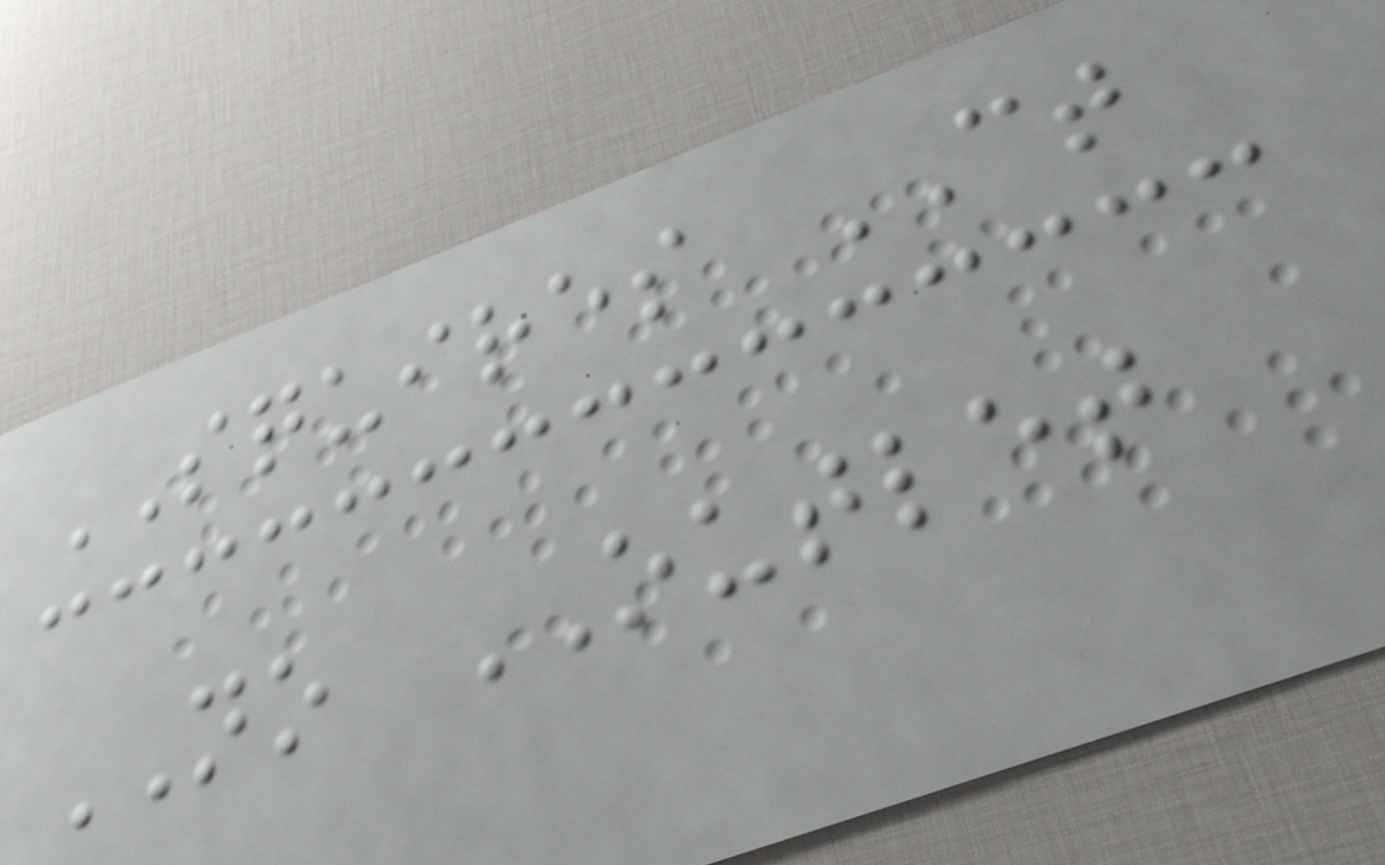SQUIRES CT
NO OUTLET
